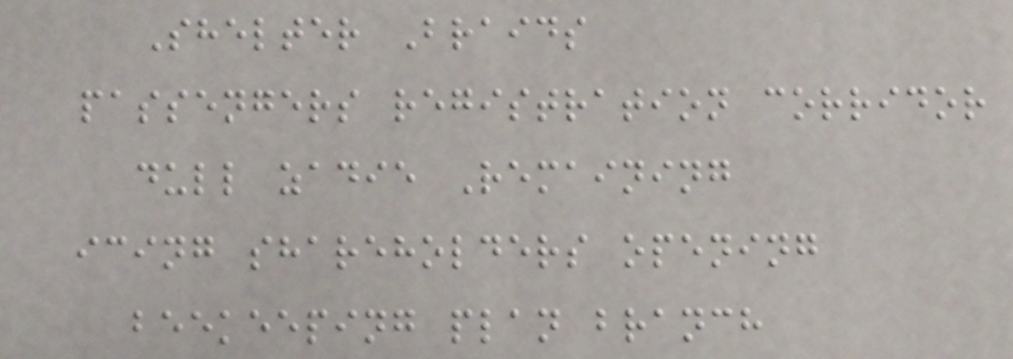Shelter Braids
passengers registration corridor
dull zadie Remaining
icing shareholders opening
beekeeping plan branch
